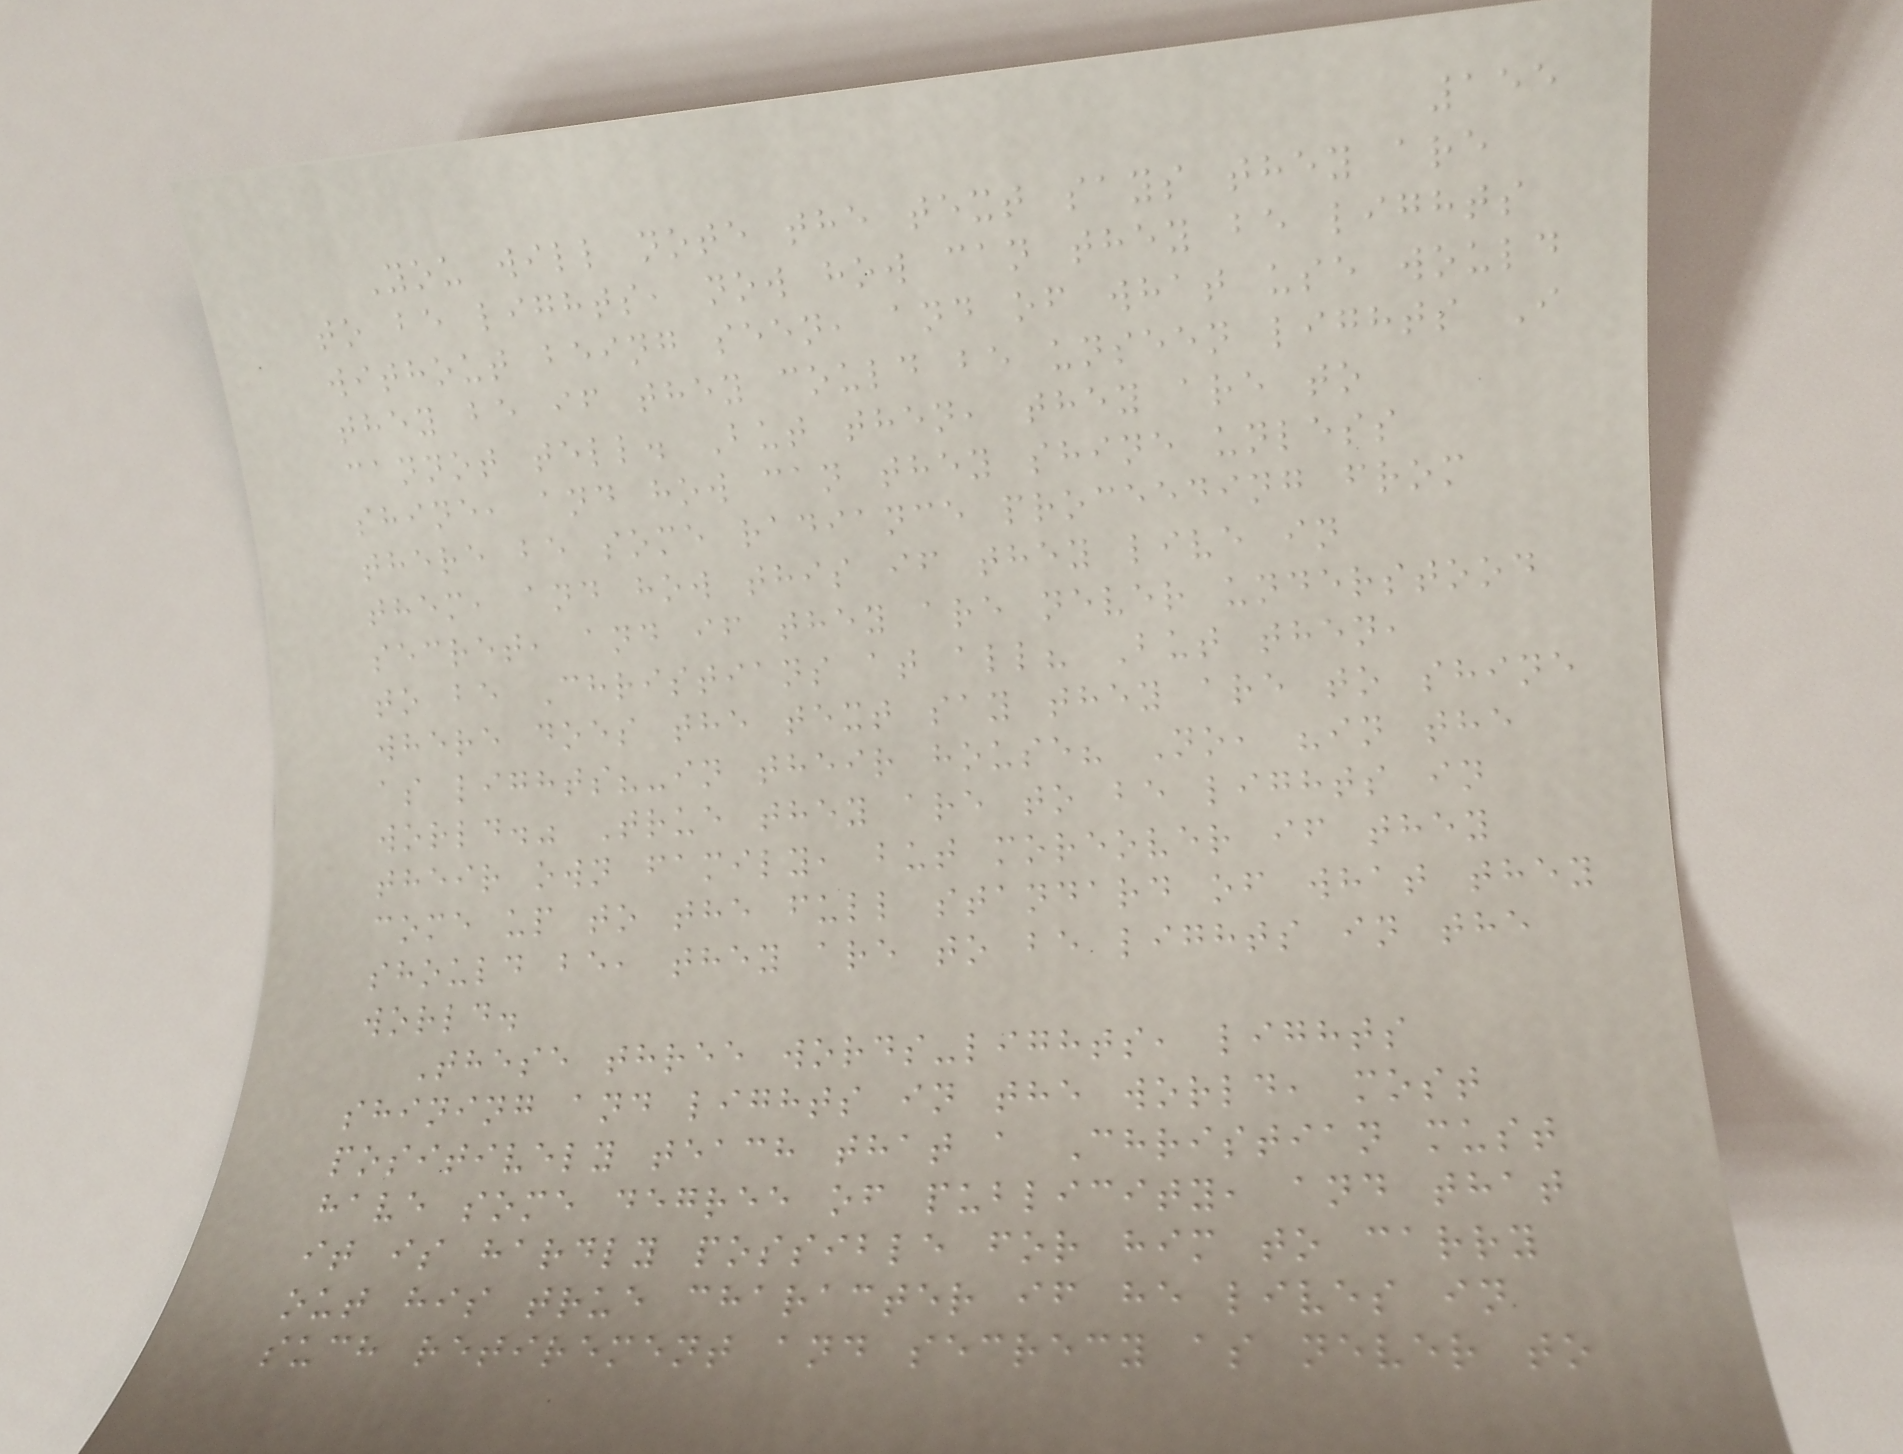155
You will note the text says they are
to be lights, now how can they be lights
without being seen, and of what use would
they be if they could be unseen lights I
cannot tell. But then, they are to
shine, and how can they shine unless
there be some radiance proceeding from
them, and how this if they live in
secret, and if they are never understood
to be Christians at all? But then,
where does the text say they are to shine
as lights?-in their house? No, "in the
world." True they are to be lights in
their own family, but moreover if they
come up to the full standard of what they
should be, they are to be lights in the
world.
These three words-lights, lights
shining and lights in the world, most
positively teach that a Christian must
have some degree of publicity, and that
it is hardly possible for him to carry
out his true character if he lives in
such retirement and secrecy as never to
